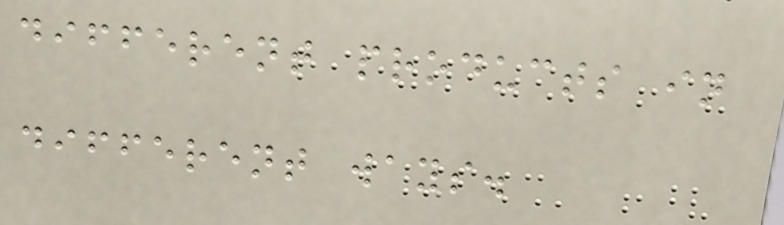different products in
different ways.
